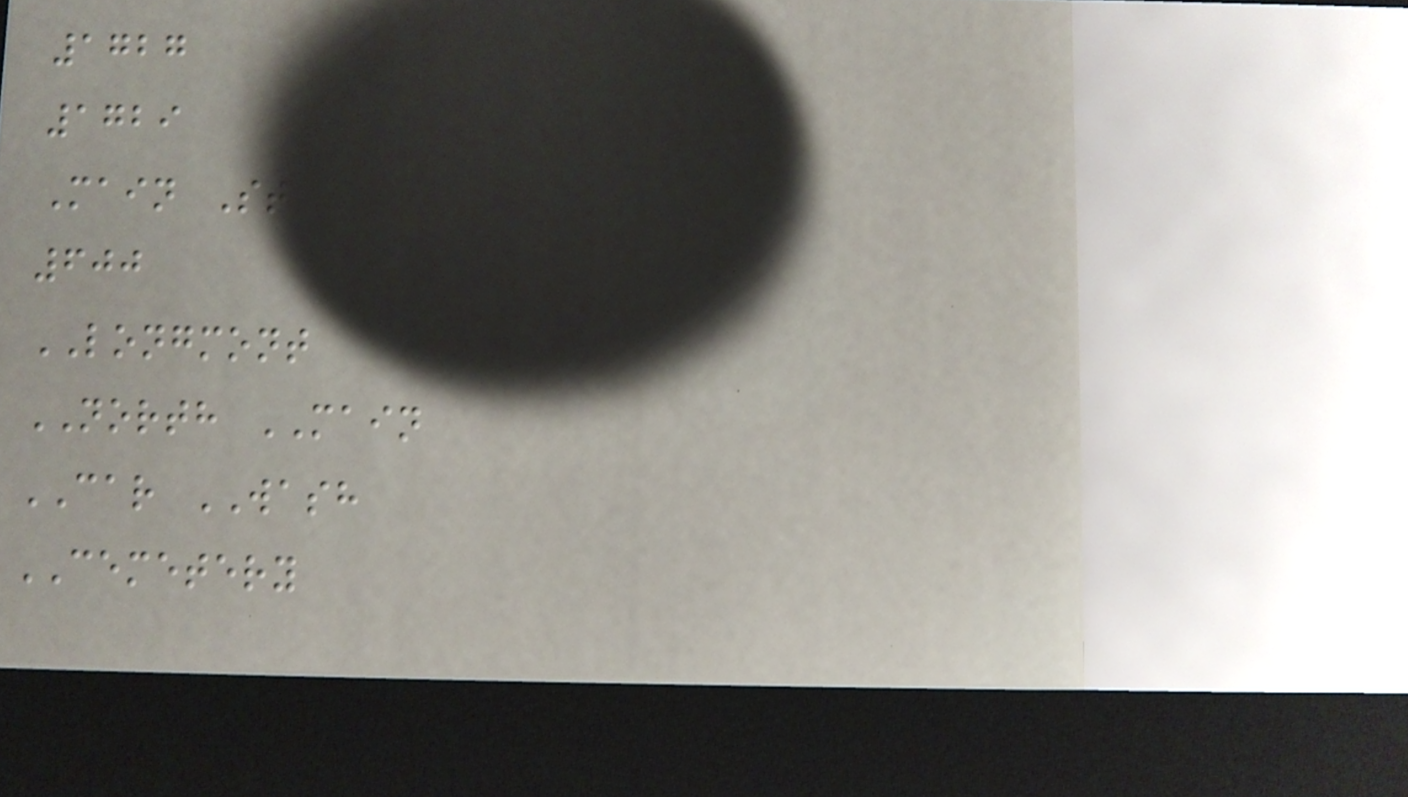1727
1729
Main St
600
LONGMONT
NORTH MAIN
CAR WASH
CEMETERY
